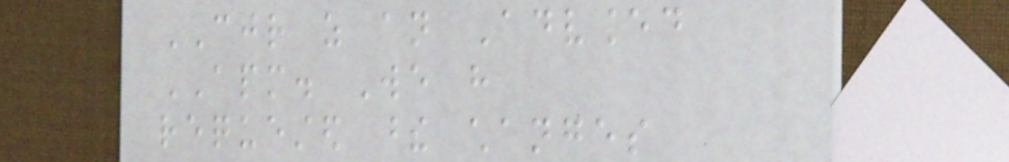CJR as an Advanced
APM. We have
requested these changes
